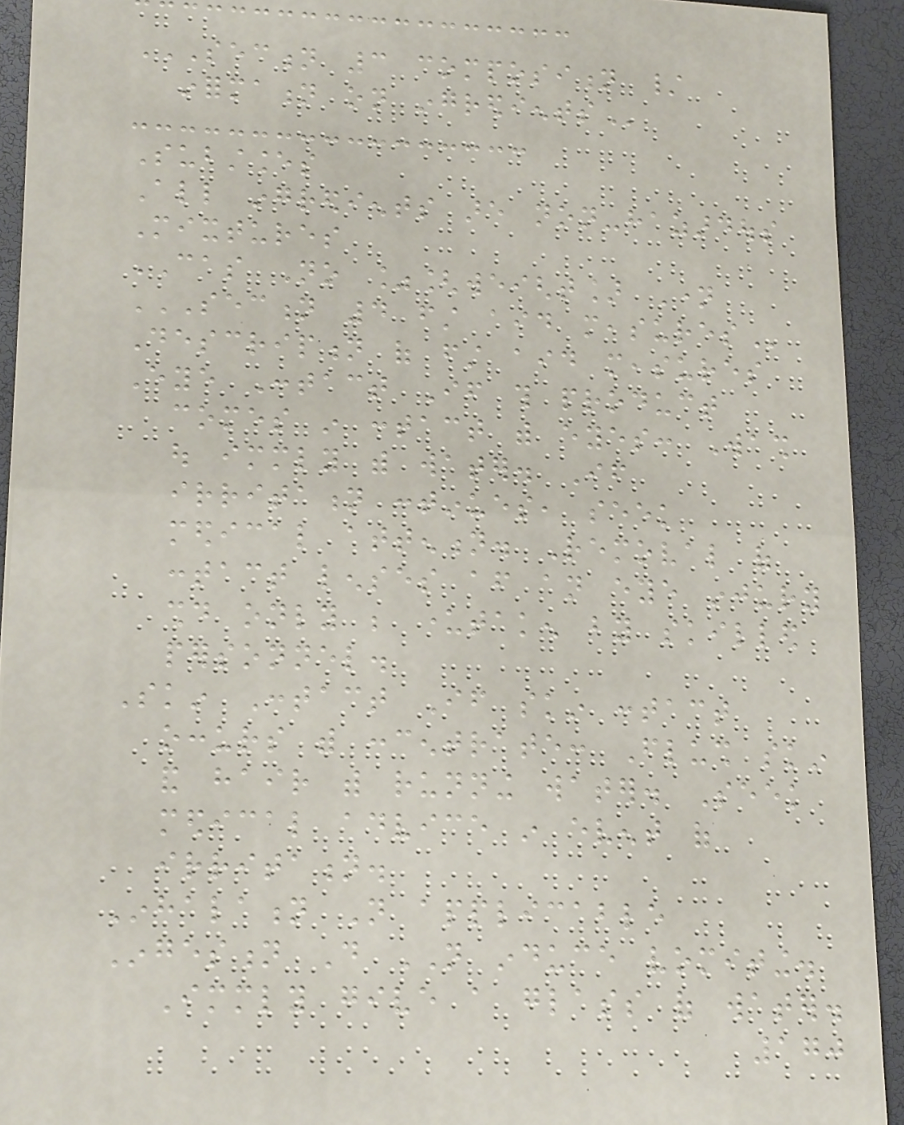SECTION 3 COMPOSITION /
INFORMATION ON INGREDIENTS
Substances
All ingredients are non-hazardous
Mixtures
CAS No %[weight] Name
SECTION 4 FIRST AID MEASURES
Description of first aid measures
Eye Contact If this product
comes in contact with eyes: Wash
out immediately with water. If
irritation continues, seek
medical attention. Removal of
contact lenses after an eye injury
should only be undertaken by skilled
personnel.
Skin Contact If skin contact
occurs with concentrate: Flush skin
and hair with running water. Seek
medical advice in event of
irritation.
Inhalation Not applicable
Ingestion Do NOT induce vomiting.
Immediately give a glass of water.
170
